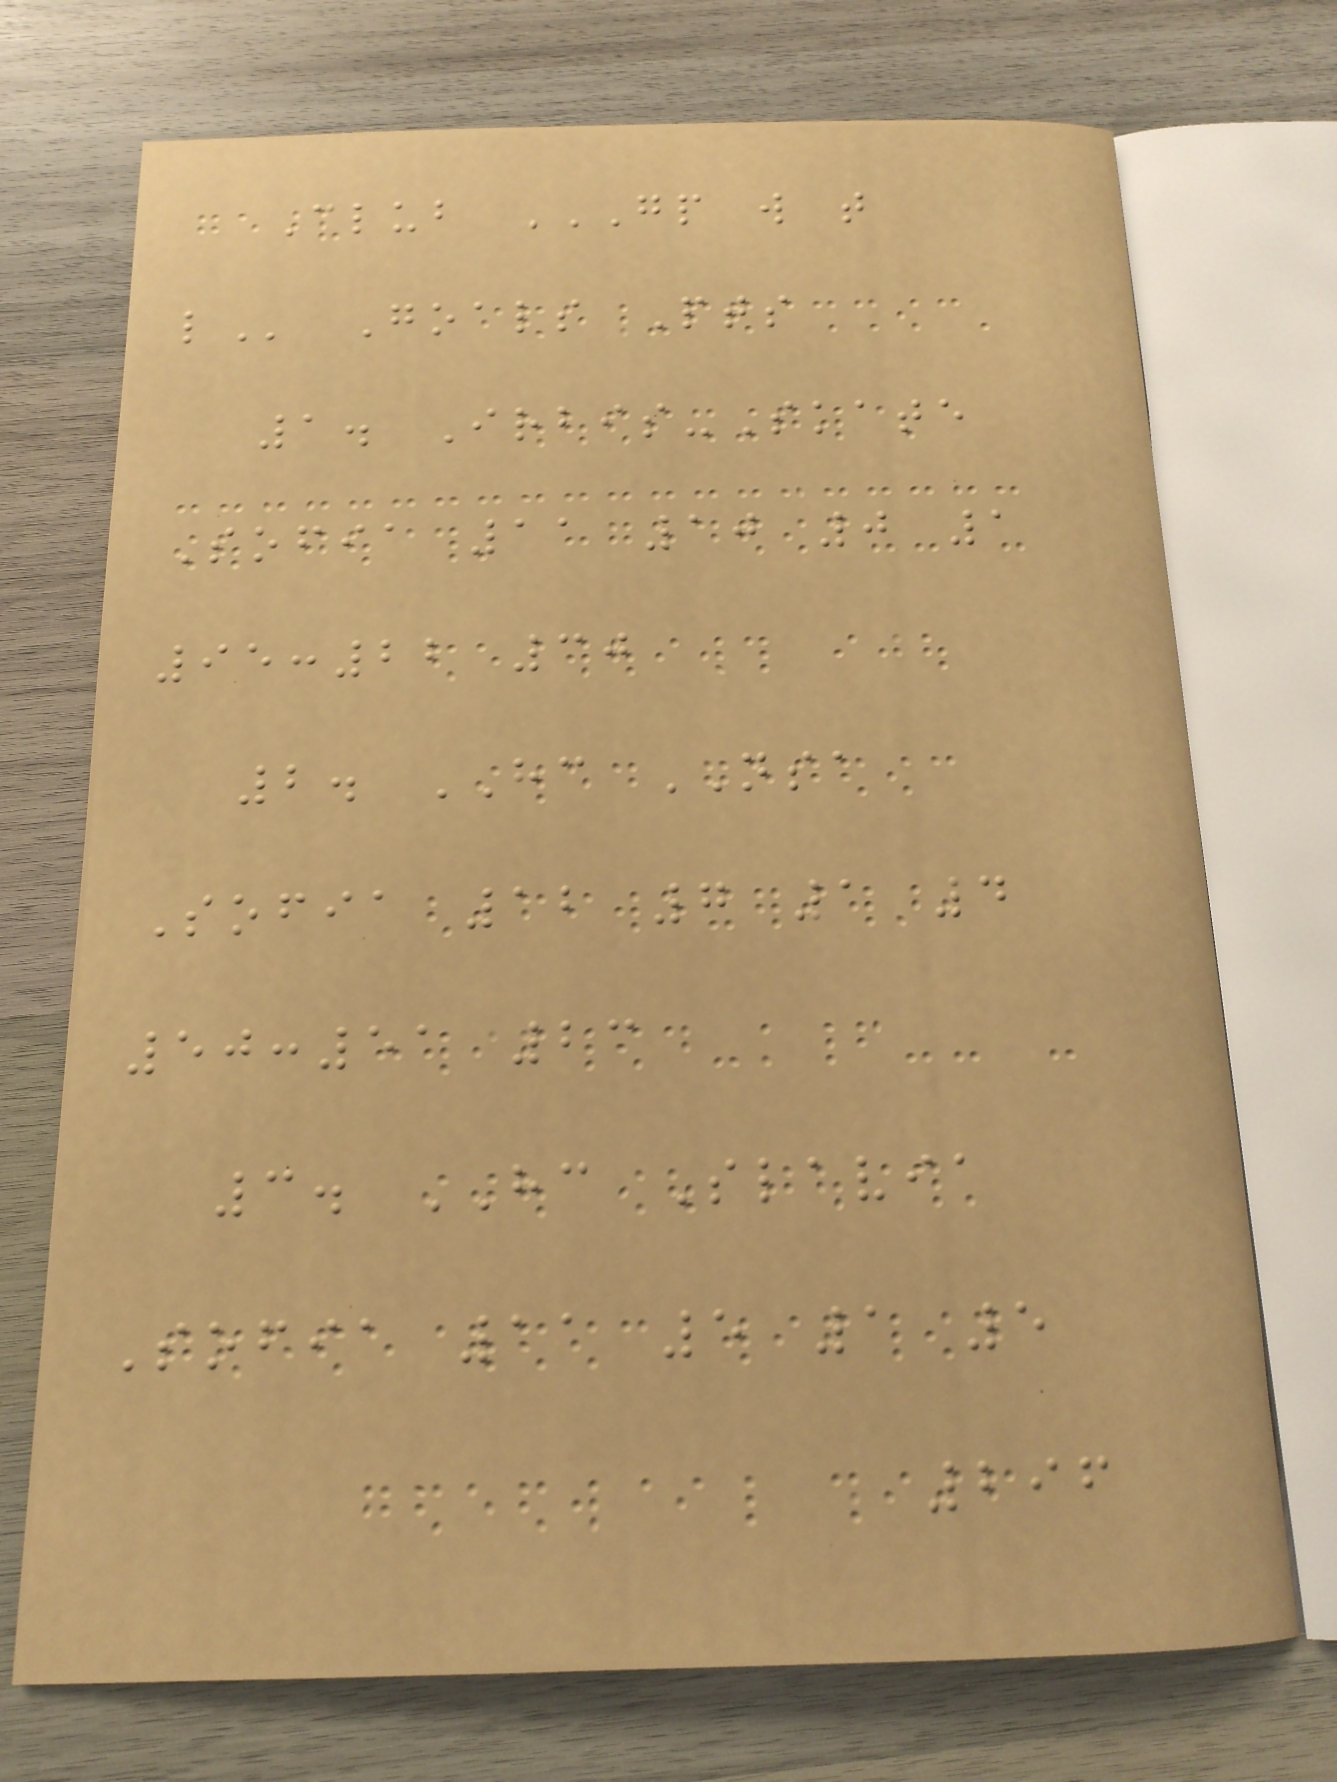Club GP W T
L Goals Pts
1. Irbis-Skate
Sofia 11 10 0 1
95:22 30
2. HC NSA
Sofia 12 7 1 4
50:51 23
3. HC Slavia
Sofia 11 5 1 5
296
